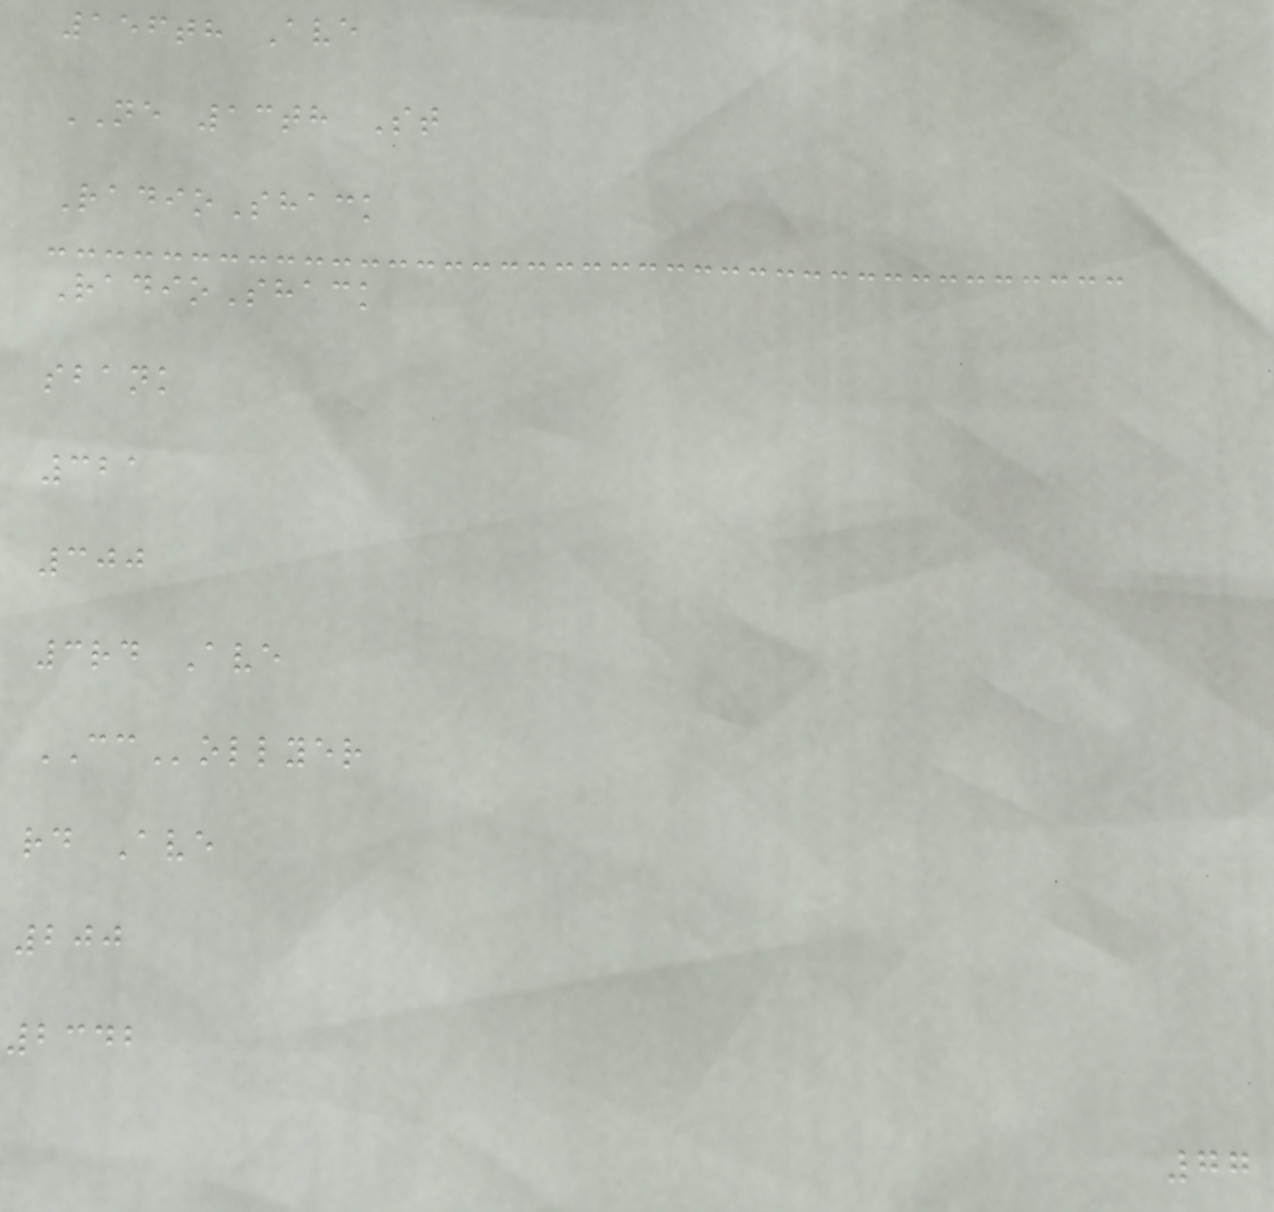156th Ave
NE 13th St
RadioShack
RadioShack
sbank
321
300
3rd Ave
CCollyer
rd Ave
200
2342
77
